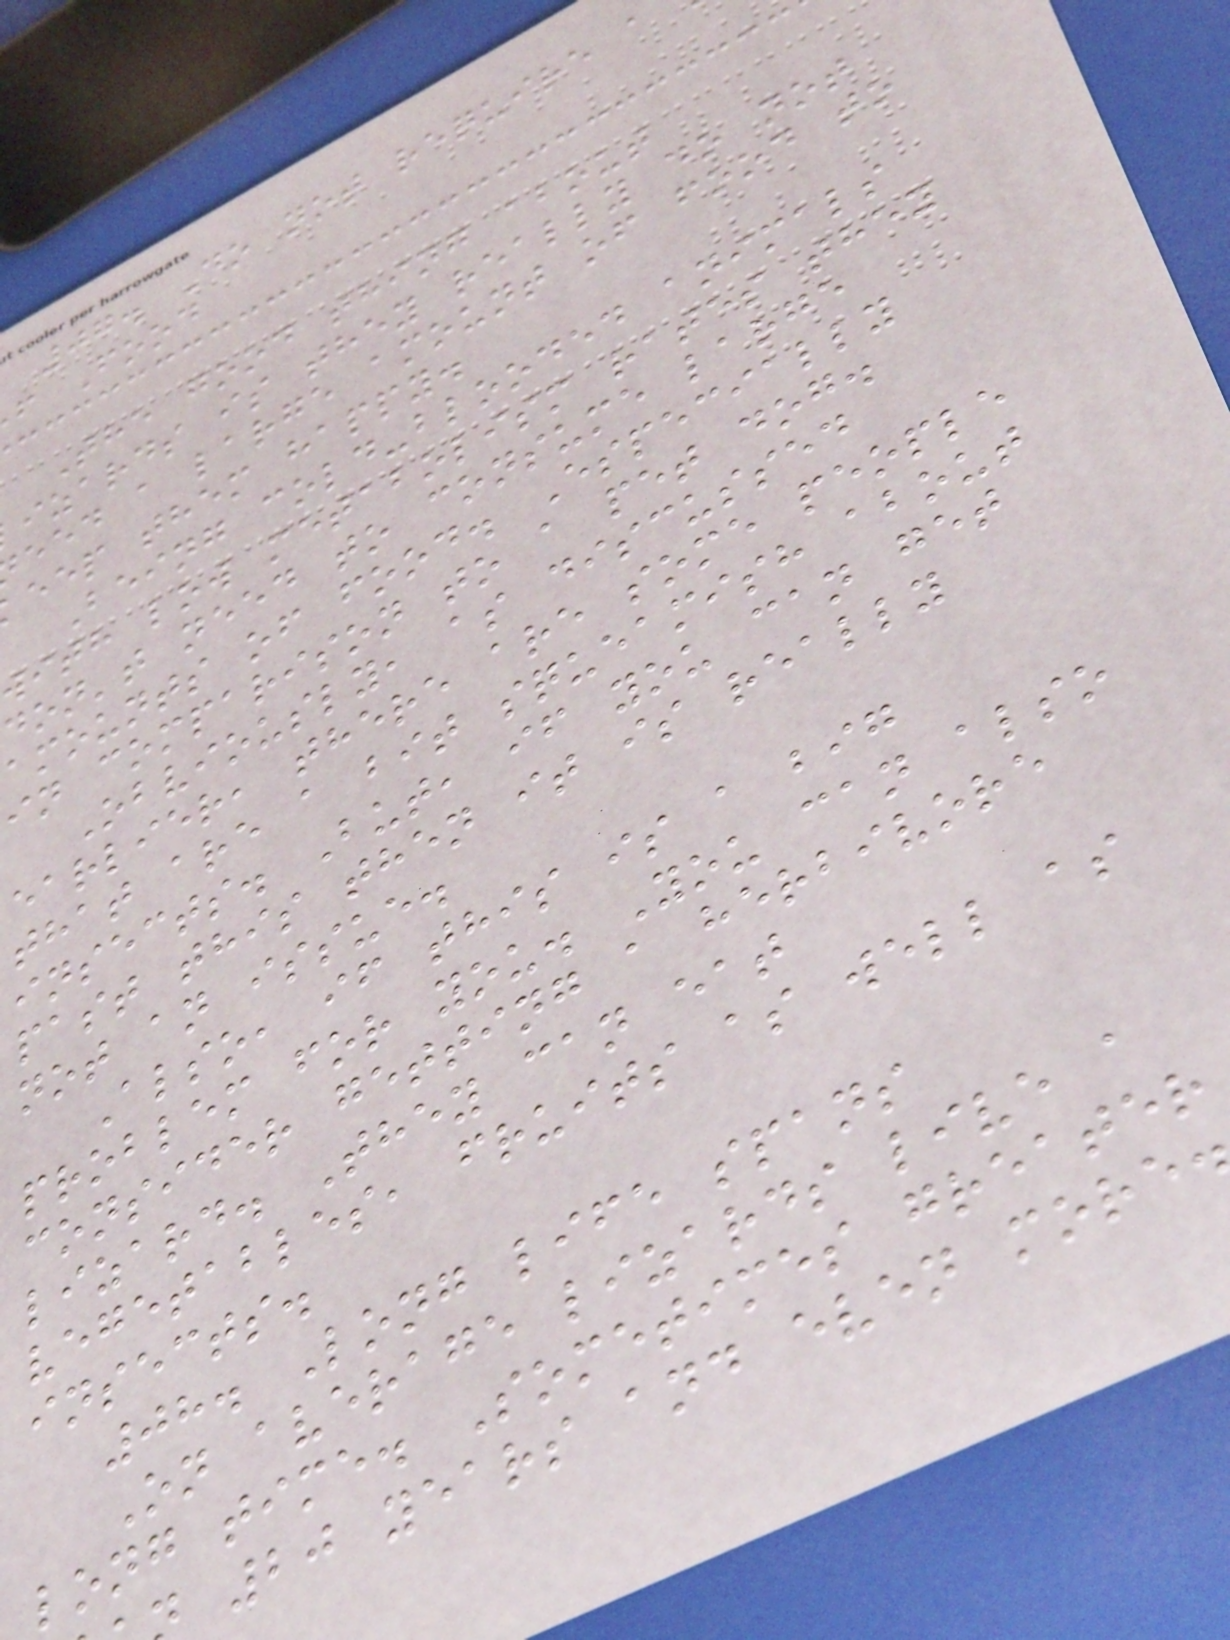07. Do not require a
f Food
The good thing about
izards is they really do not
eed a large amount of food to
eep them happy.
Being cold-blooded animals
with low metabolism rates they
don't need to consume large
amounts of food. Especially
in comparison to a pet dog.
Obviously, as discussed
earlier, there are some people
that are a bit squeamish about
insects. But, if you can get
past this then it is really
not an issue.
Also, if this is a big
problem for you. You can also
consider getting a herbivore
lizard. They can eat
vegetables, fruits as well as
insects.
08. Long life spans
On average lizards live a
long time. Sometimes greater
20 years and even more
